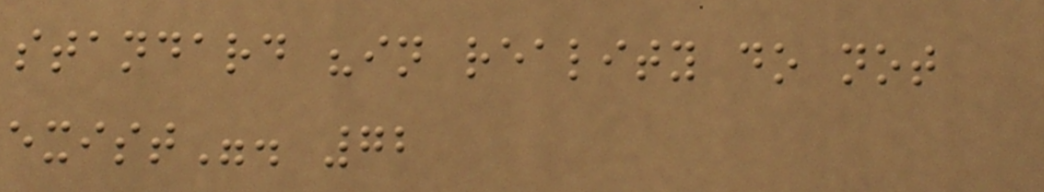standard "in reality do not
exist". 72
